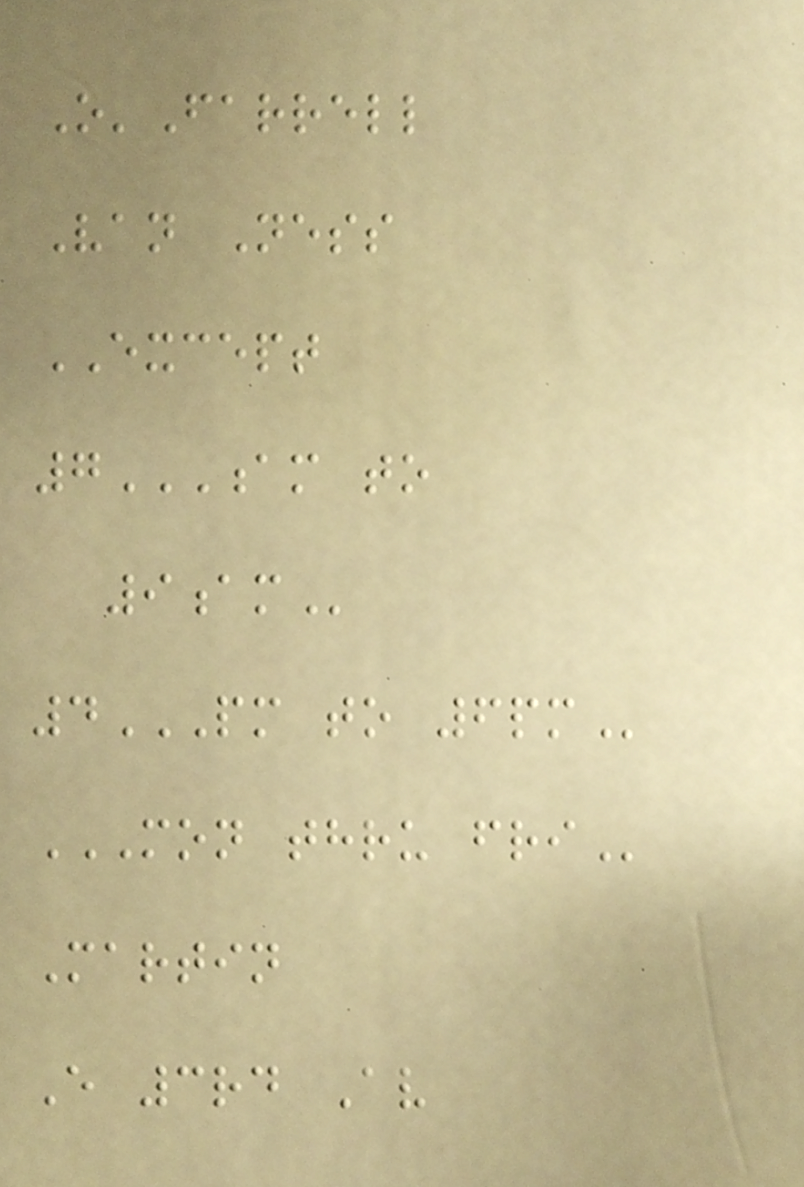O'Farrell
Van Ness
EXCEPT
7AM TO
9AM
4PM TO 6PM
MON THRU FRI
Martin
E 3rd Av
